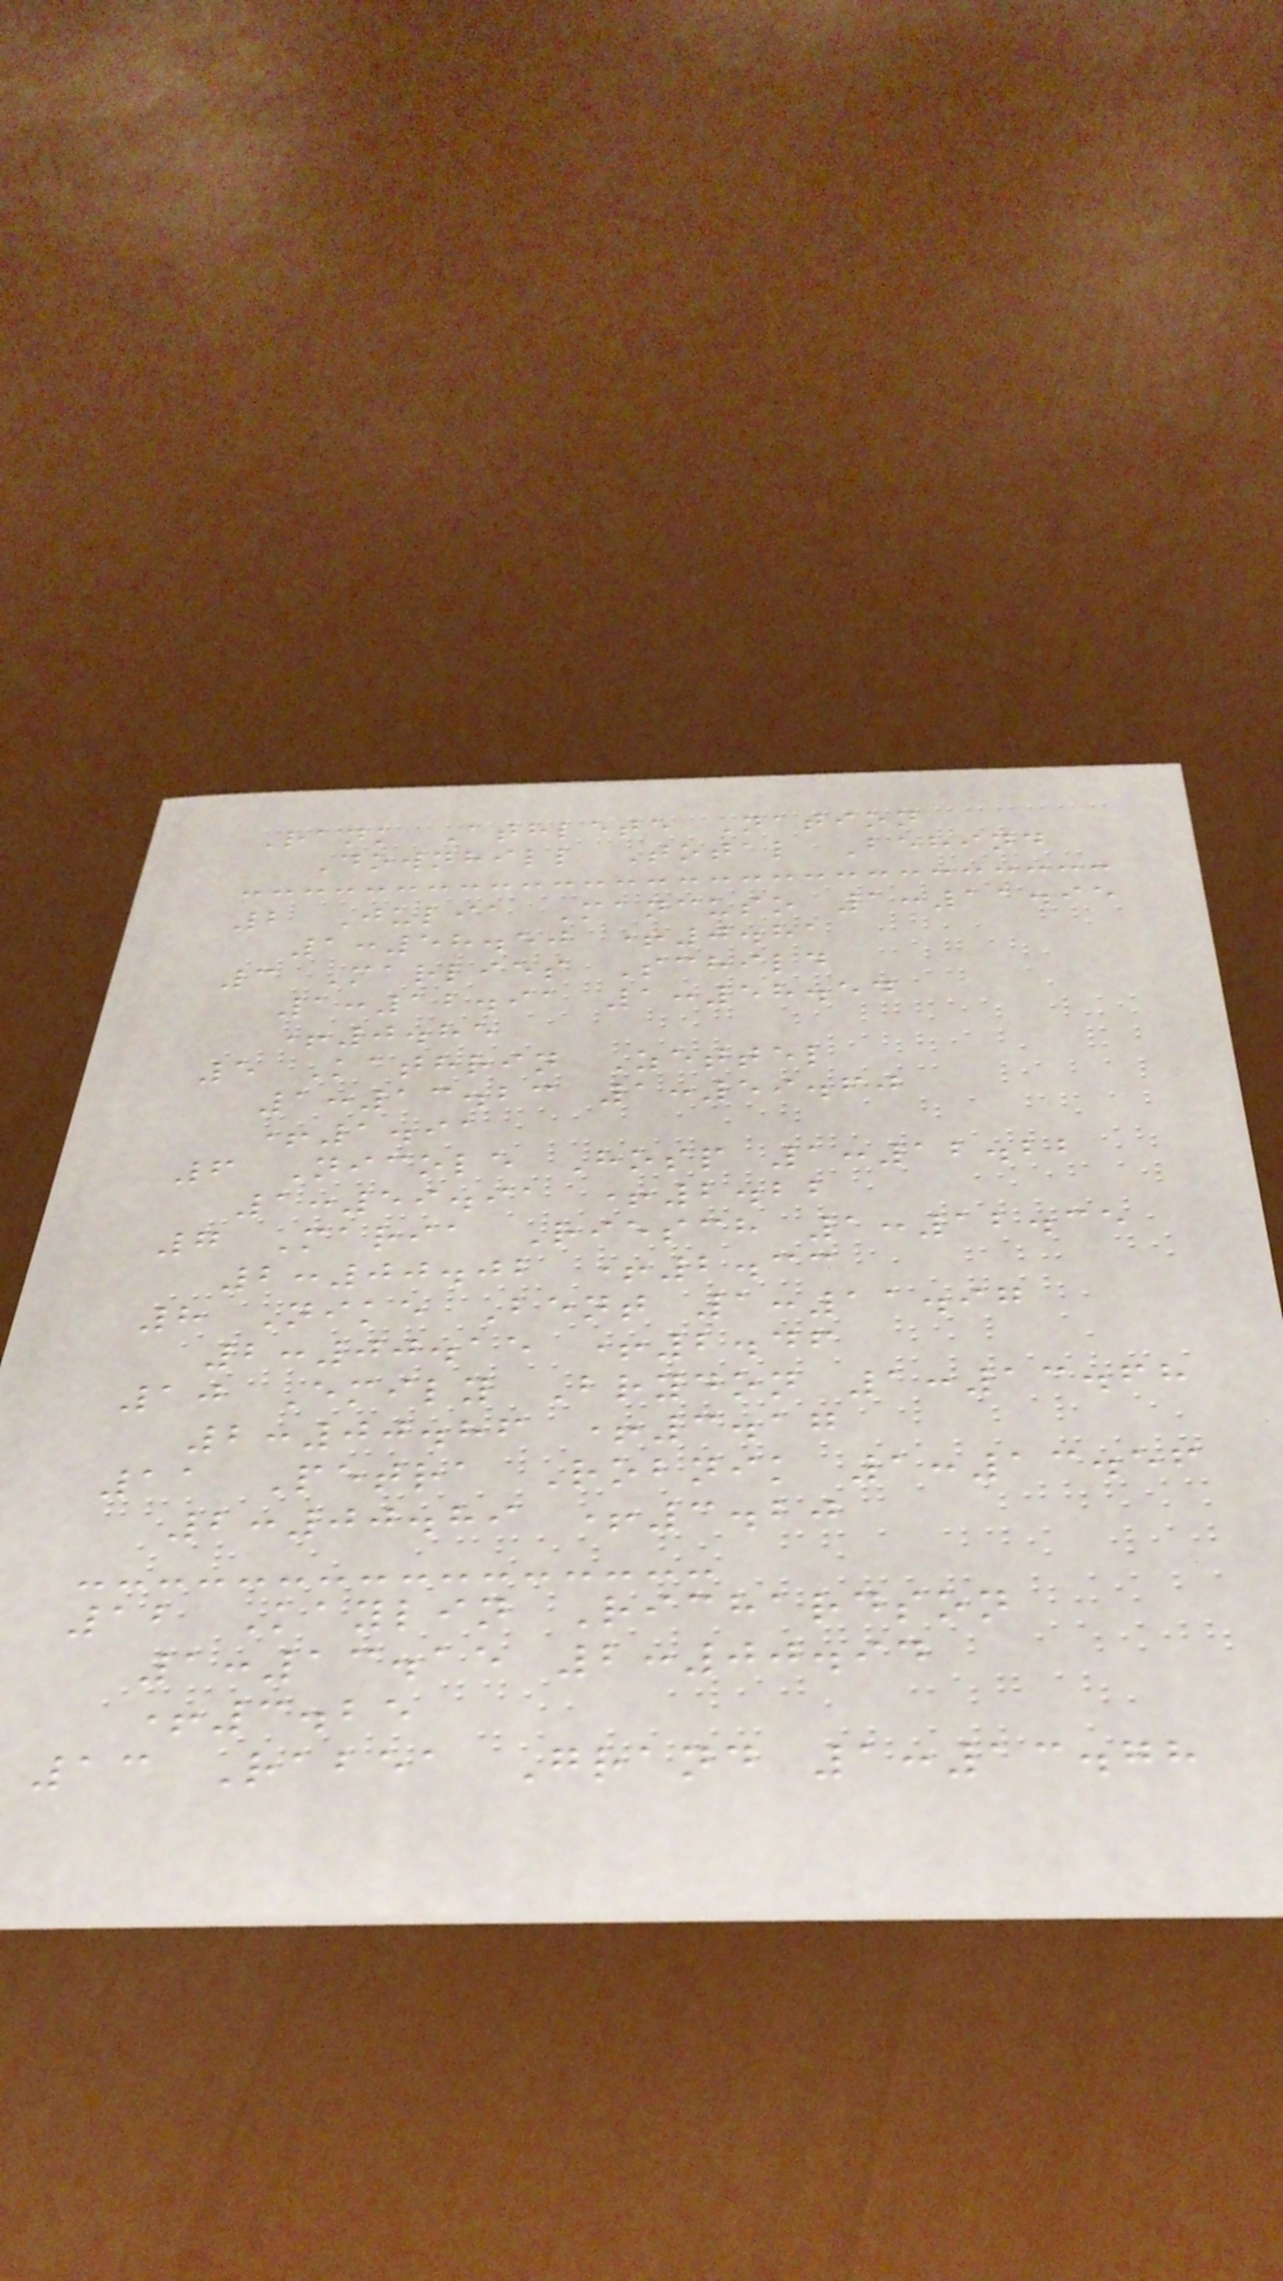Rank Athlete Nation
Downhill Total Behind
2 Julia Mancuso 1:11.95
1:58.50 +0.81
3 Marlies Schild
1:12.91 1:58.54
+0.85
5 Kathrin Zettel
1:13.23 1:59.60
+1.91
6 Nicole Hosp 1:12.22
1:59.91 +2.22
7 Maria Riesch 1:12.35
2:00.02 +2.33
8 Nike Bent 1:11.97
2:00.15 +2.46
10 Emily Brydon 1:13.68
2:00.86 +3.17
11 Petra Robnik 1:13.56
2:00.89 +3.20
12 Kaylin Richardson
1:13.15 2:00.94
+3.25
13 Rabea Grand 1:13.78
